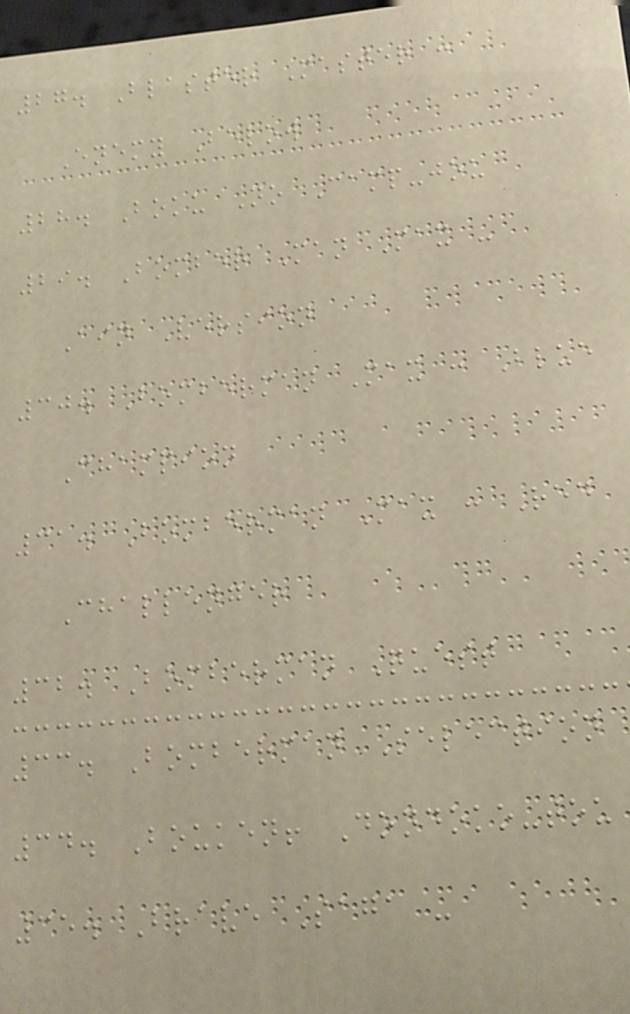27. Blaster Master :
Enemy Below
28. Boku No Camp-jou
29. Bomber Man Max -
Ain Version
30. Bomberman Max : Blue
Champion
31. Bomberman Max : Red
Challenger
32. Bomberman Quest
33. Bomberman Selection
34. Bouken! Dondoko-tou
35. Brave Saga -
